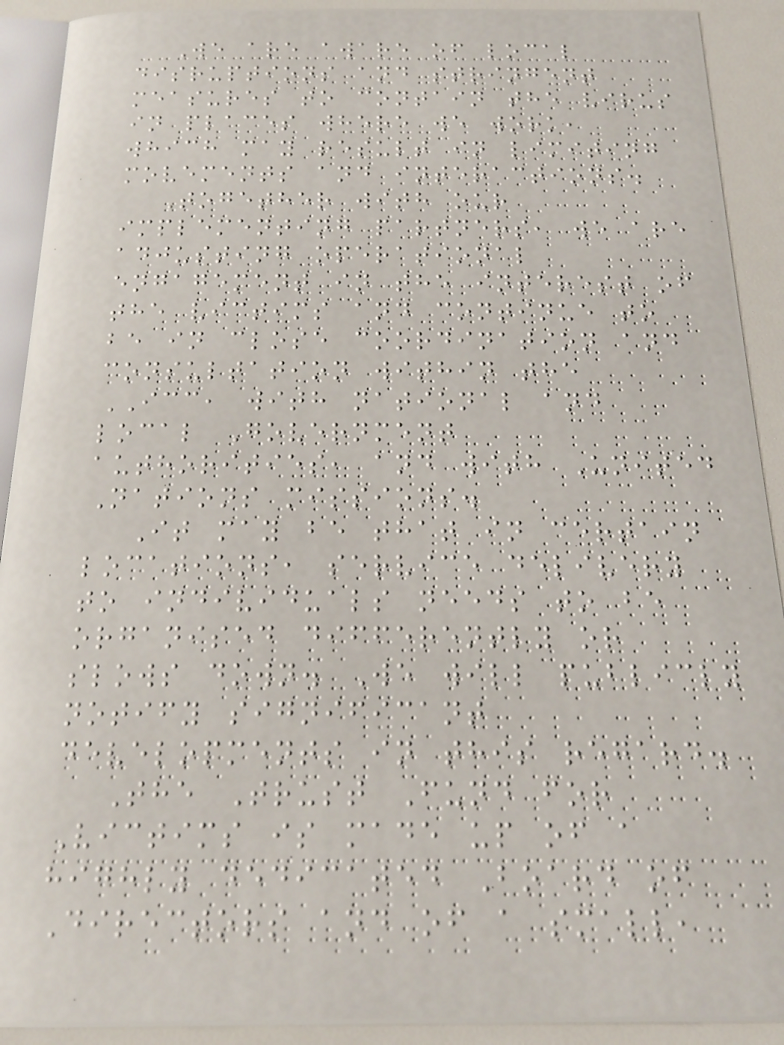We are aware of local
disruptions and stringent
measures to contain the virus
in places where we work,
which may result in limiting
movements and interactions.
Together with our
implementing partners, we are
adjusting operational
engagement in the interest of
the victims and continue to
be in close coordination and
consultation within the
ICC, with national and
local Government
authorities, and with United
Nations missions.
It may be that in certain
locations, service delivery
to individuals needs to be
organised differently or
slows down. We will publicly
notify significant
developments in this regard.
The Trust Fund for
Victims is made up of a
highly dedicated Board of
Directors and of a small,
